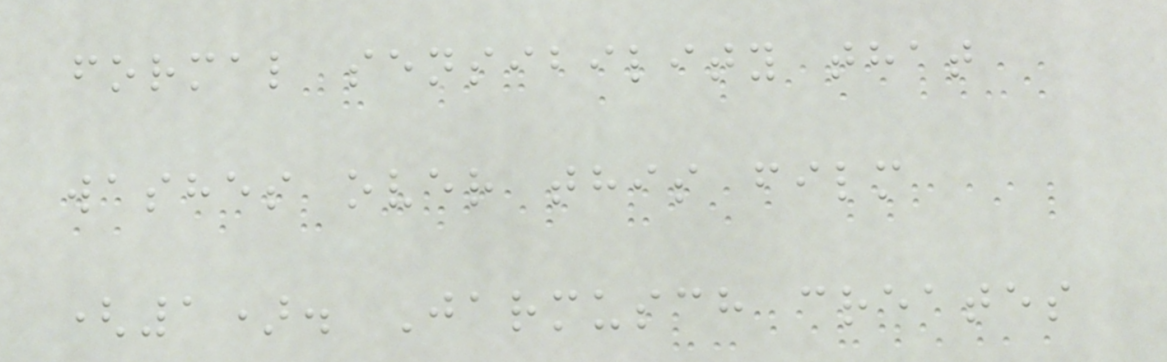formal sensibility that
washes over this film
(1). Jarmusch creates
